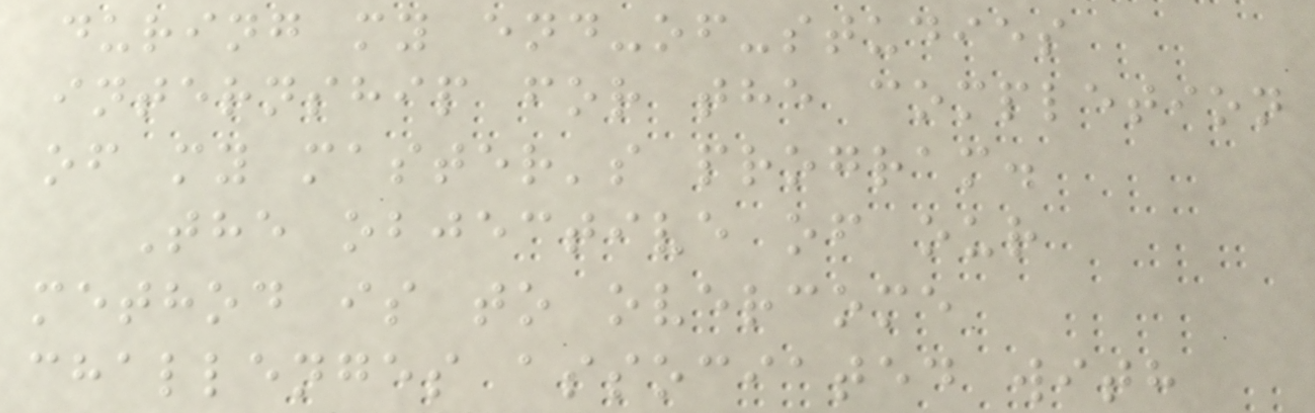during my end-of-studies
internship for the completion
of my master's program.
The objective of our
method is to overcome
challenges associated with
